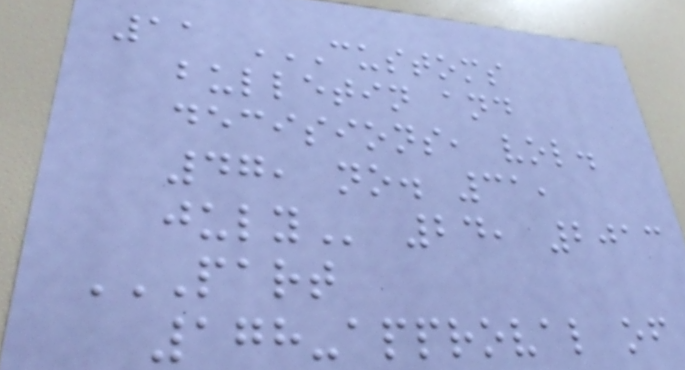11 CUSTOMS
BULLETIN AND
DECISIONS, VOL.
47, NO. 31,
JULY 24, 2013
PART
178-APPROVAL OF
